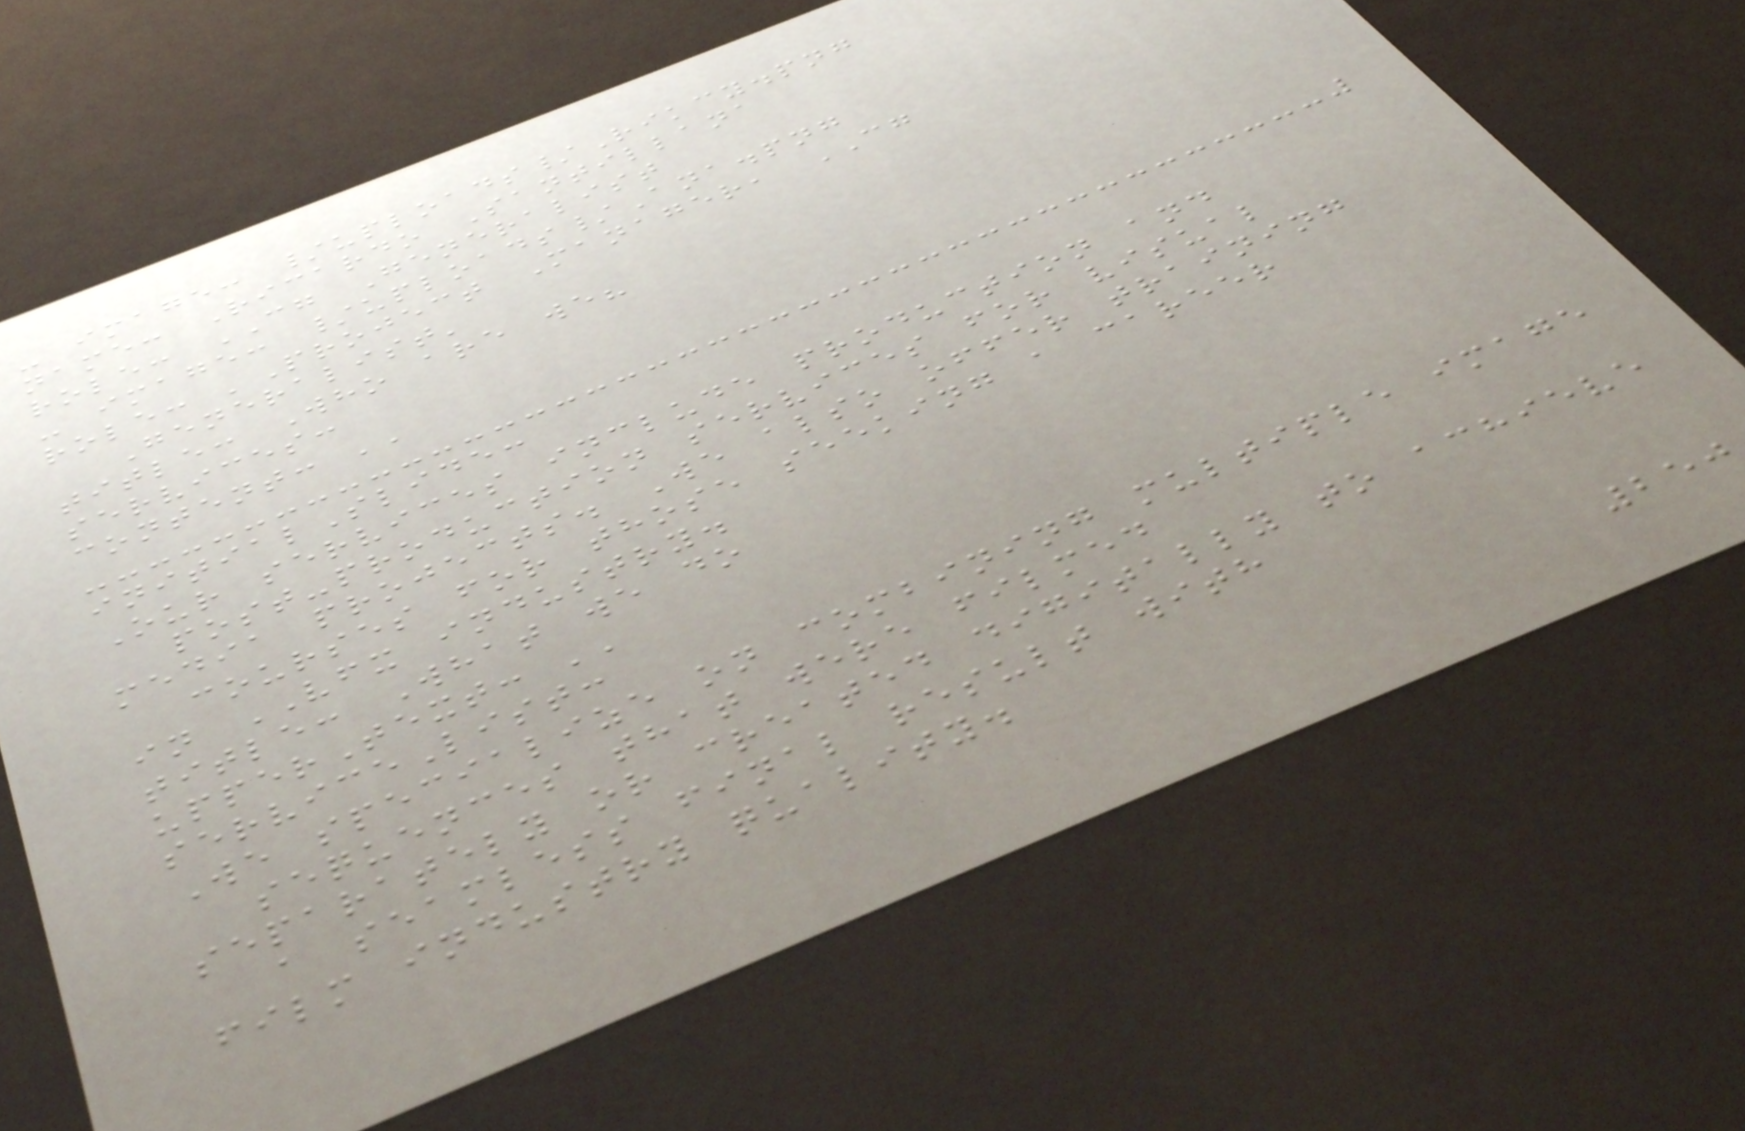- image: /uploads/Rikcy.png
name: Ricardo Santillana
role: CG Generalist
- image: /uploads/Ana.png
role: 'Project Manager, CG
Generalist'
title: Who are we?
services:
content: ''
initialSlide:
Our services include production and
post-production services for visual
media projects. We also offer training
courses for those seeking a career
in VFX industry.
title: What we do
upperText: ''
serviceList:
We specialize on combining multiple image
sequences that were filmed
separately or created digitally to achieve
a seamless final result with
film industry quality.
250
